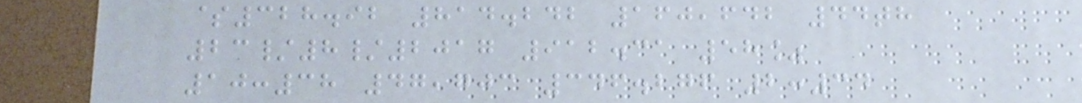$328.92 814.242 160,642 44th
23/8/2017 912.31 58%
10:38 47,703 346.276 2:34
